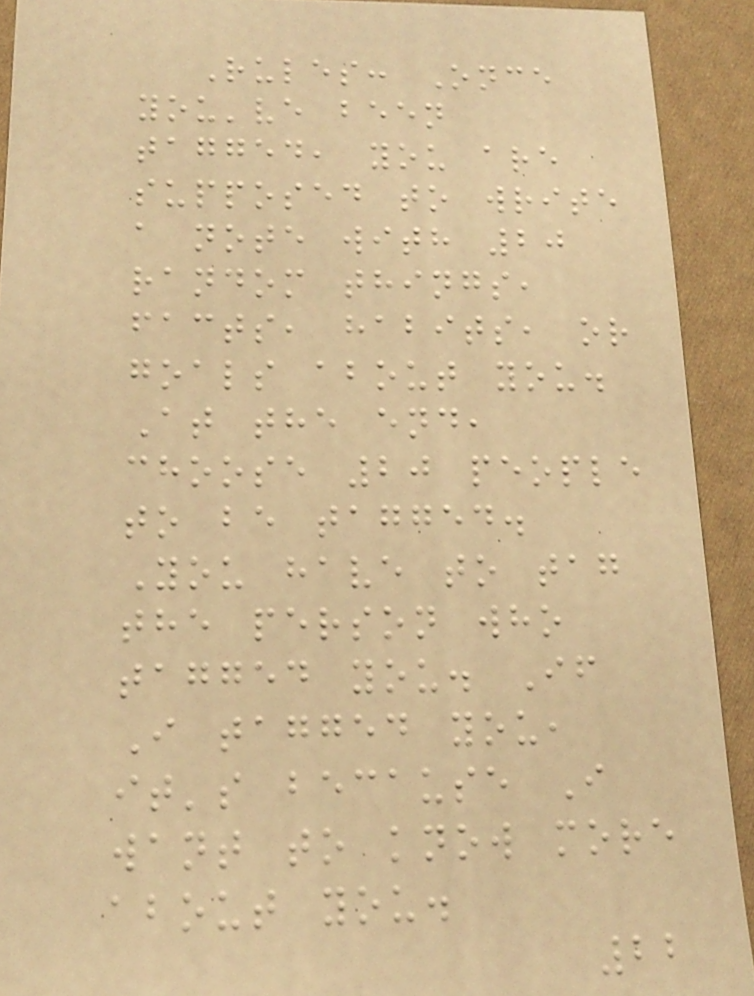Rules: Once
you've been
tagged, you are
supposed to write
a note with 20
random things,
facts, habits, or
goals about you.
At the end,
choose 20 people
to be tagged.
You have to tag
the person who
tagged you. If
I tagged you,
it's because I
want to know more
about you.
22
